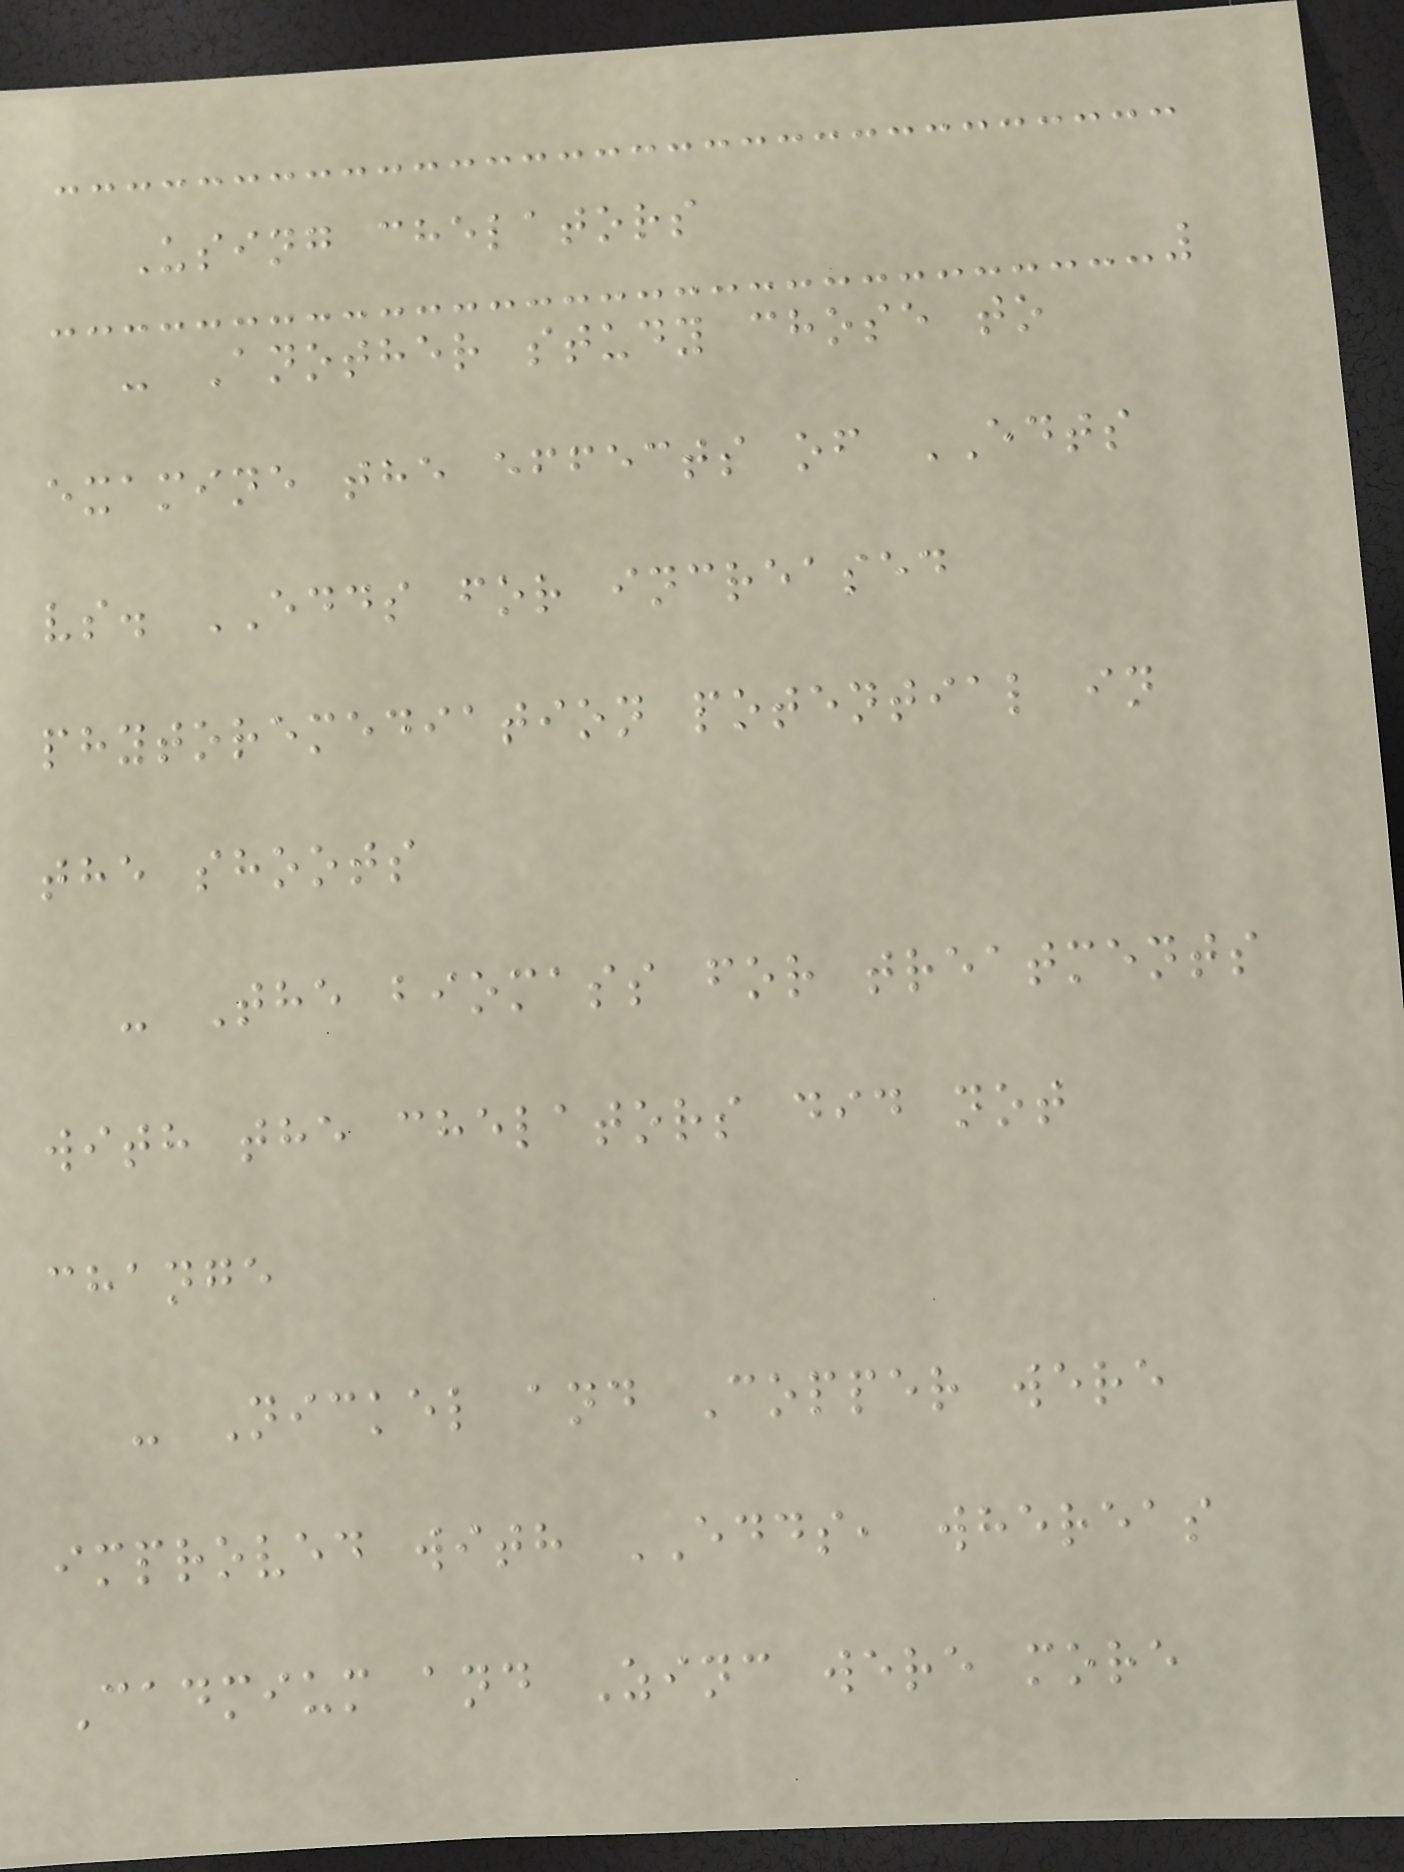Using chelators
- Another study chose to
examine the effects of EDTS
vs. EDDS for increased
phytoremediation potential in
the shoots
- The biomass for treatments
with the chelators did not
change
- Nickel and Copper were
improved with EDDS, whereas
Cadmium and Zinc were more
